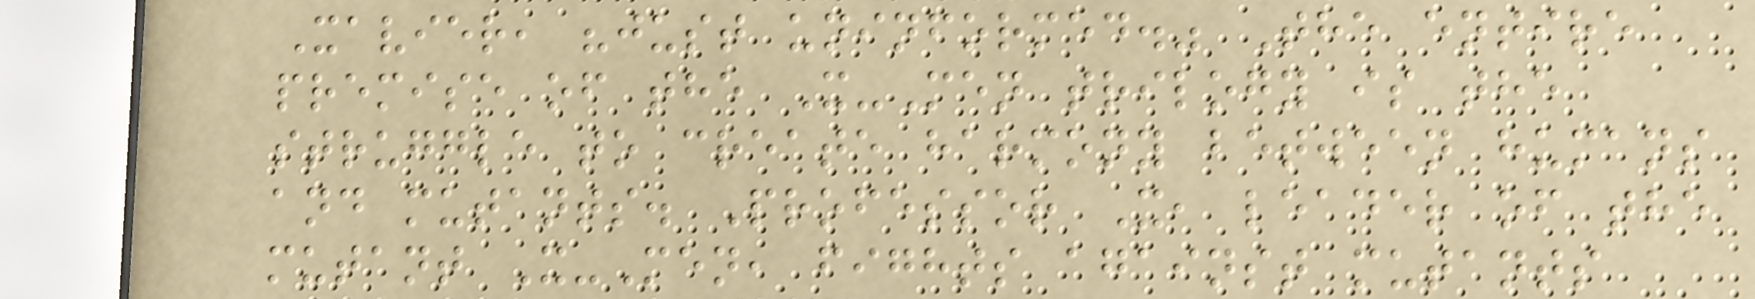Xavier, "just uninformed." The entire
premise of the X-Men trilogy is the
struggle to create harmony between humans
and mutants. Professor X, leader of the
mutant X-Men, fights against mutants
